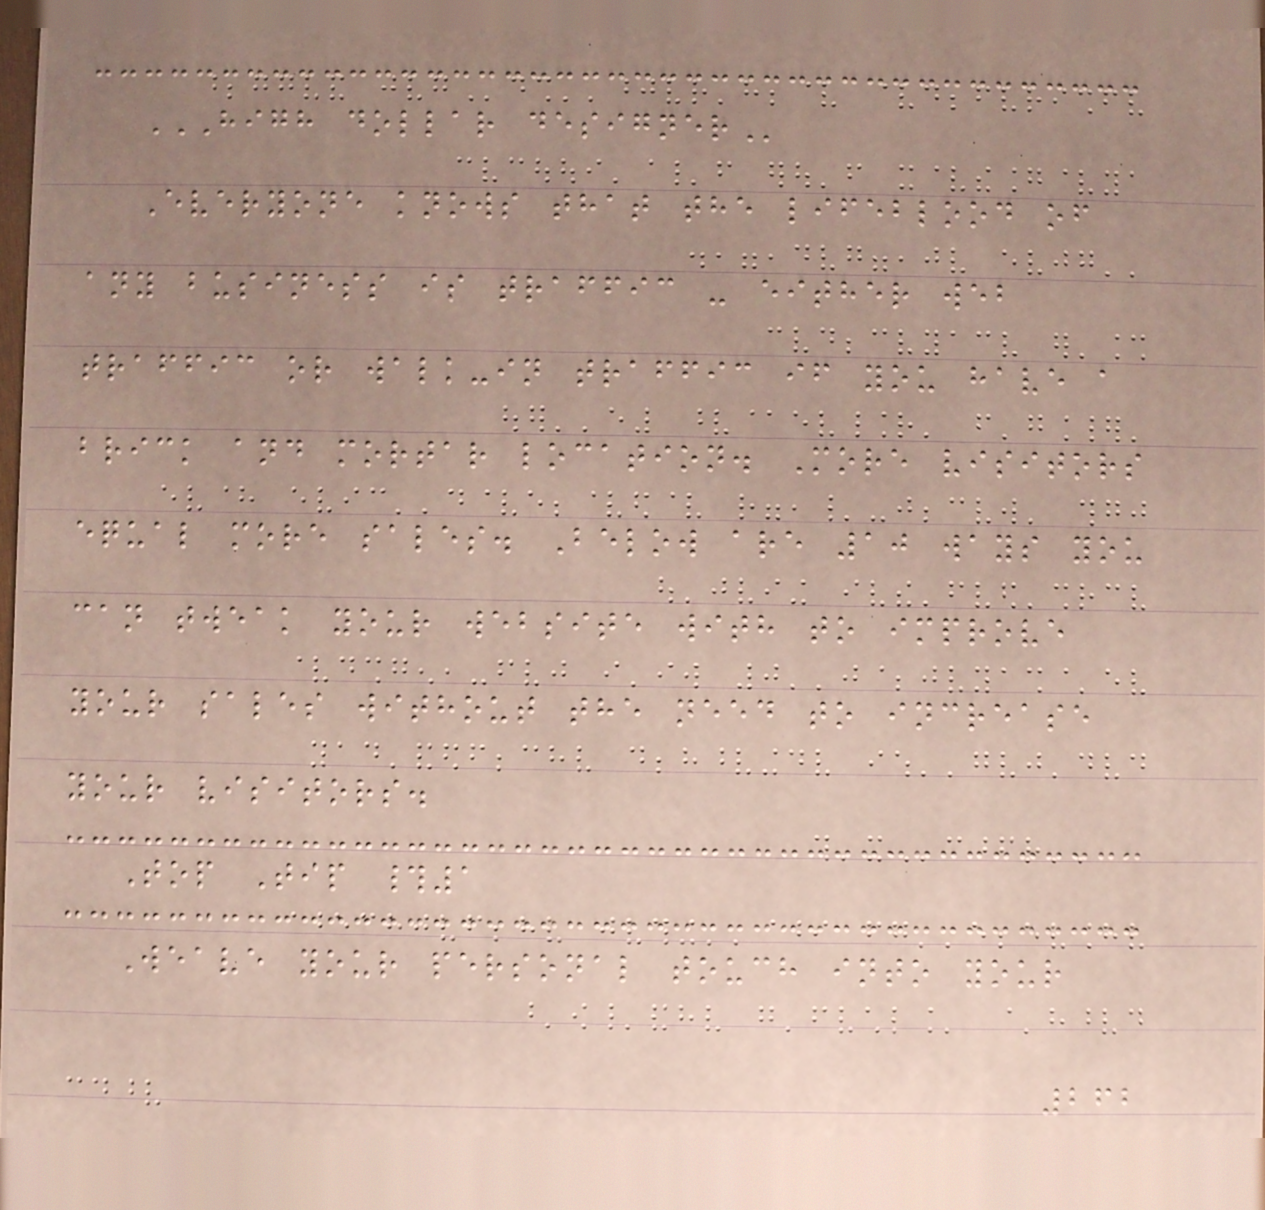HIGH DOLLAR DESIGNER
Everyone knows that the lifeblood of
any business is traffic - either web
traffic or walk-in traffic if you have a
brick and mortar location. More visitors
equal more sales. Below are 10 ways you
can tweak your website with to improve
your sales without the need to increase
your visitors.
Top Tip #1
Weave your personal touch into your
262
